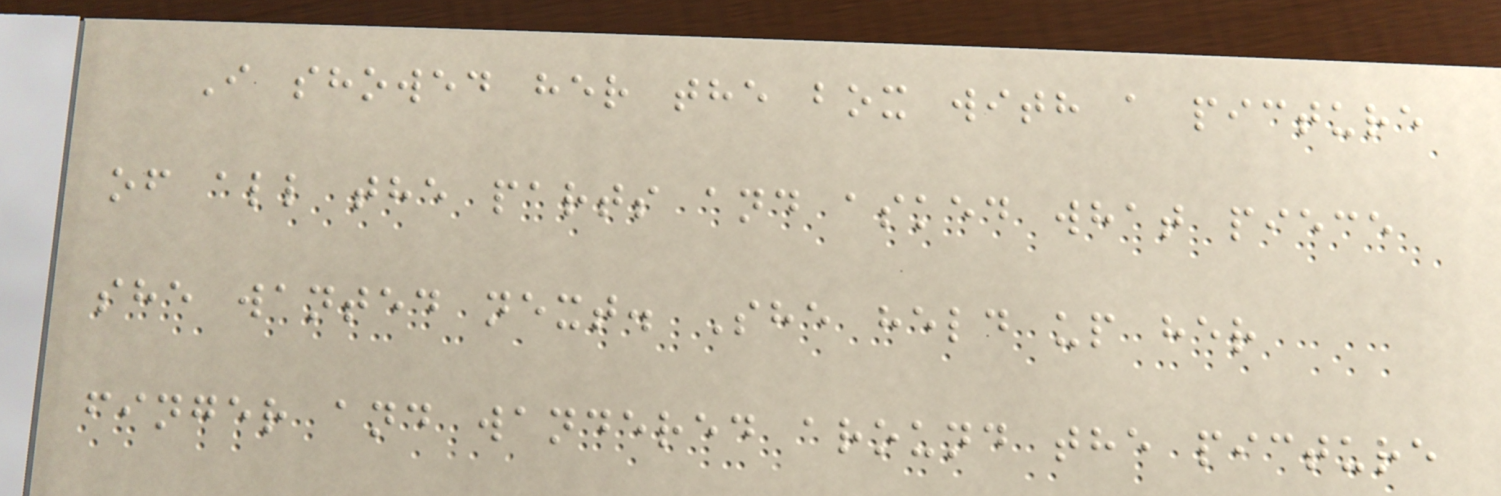I showed her the box with a picture
of all the parts and asked what piece
she wanted next. She held up her
finger and wandered around the picture
